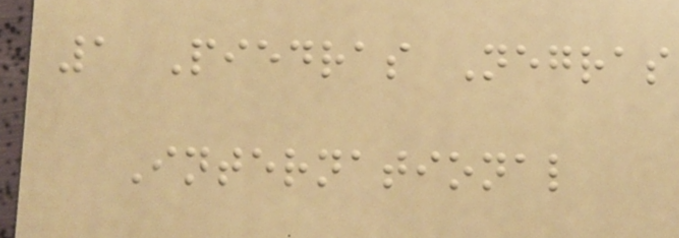1 Piedras Negras
International
